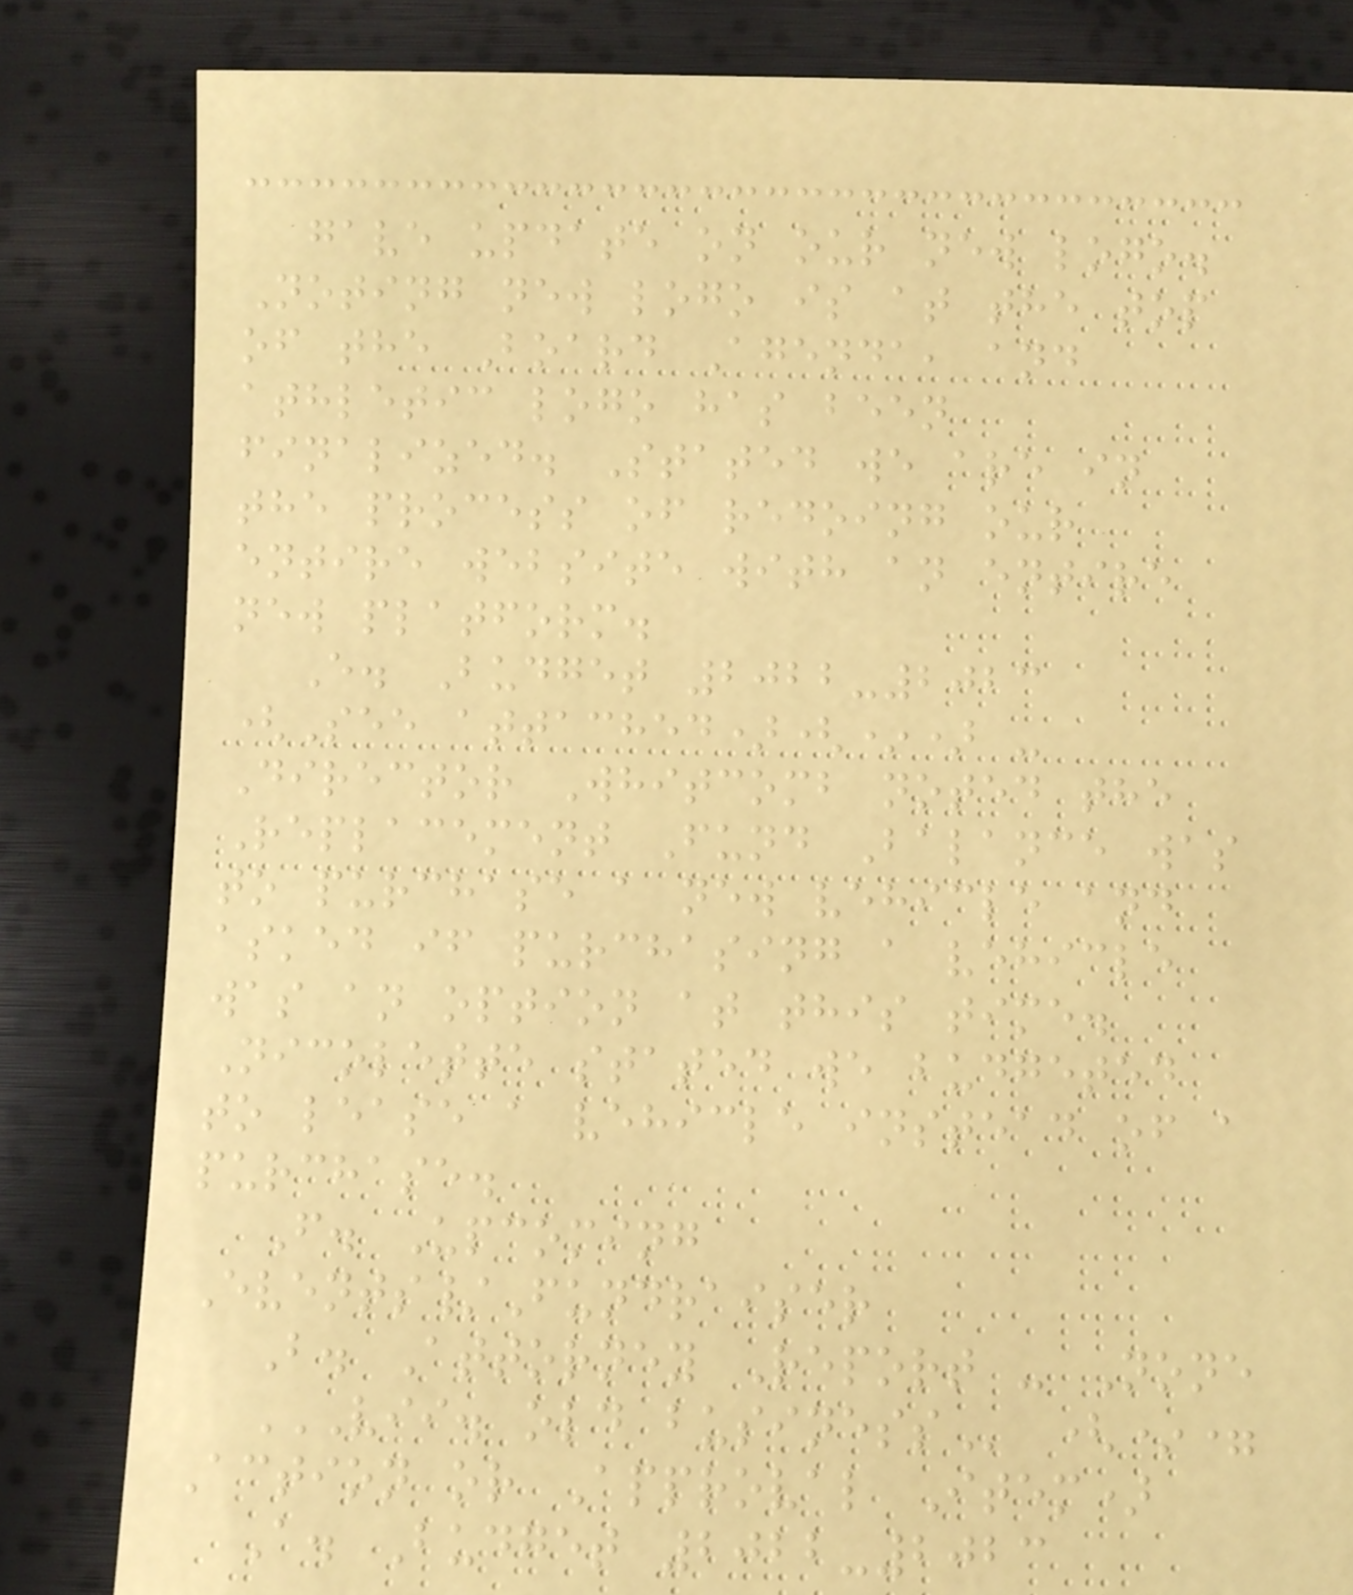gave update on our new logo.
Noting new logo is at the top
of the Board Agenda, and
athletic logo has been
finalized. Stated we are in
the process of redoing our
entire website with an entire
new platform.
E. Budget 2022-2023
(See attached)(*) -
Director Whitcomb noted the
Replacement Fund Balance was
to purchase a new vehicle and
asked if purchasing a vehicle
was an option at this time.
Nicolette stated we budgeted
to lease a vehicle instead of a
purchase.
F. Upcoming
Events/Fundraiser
B. Attorney Report - None
VII. OLD BUSINESS (*=
Action or Approval Item)
A. Budget 2022-2023
